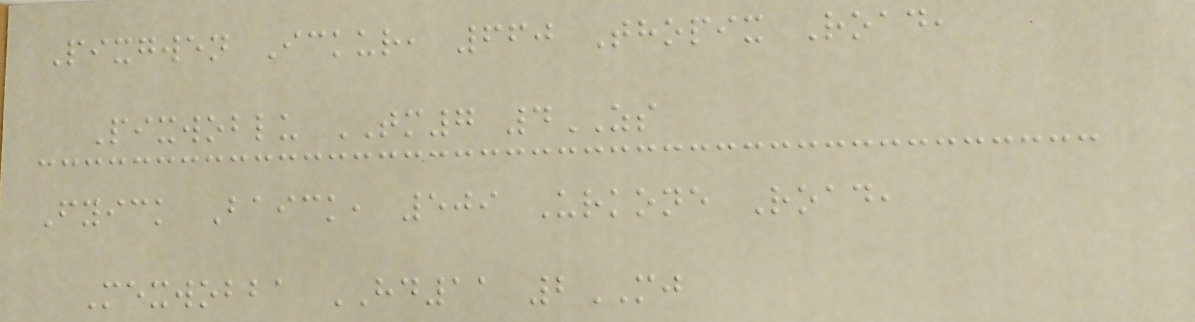Pixgwen Ickur, 660 Thopix Road,
Pixwoblu TM7 4ZS
Fyick Baick, 509 Urkone Road,
Mexwobba HD11 2MJ
